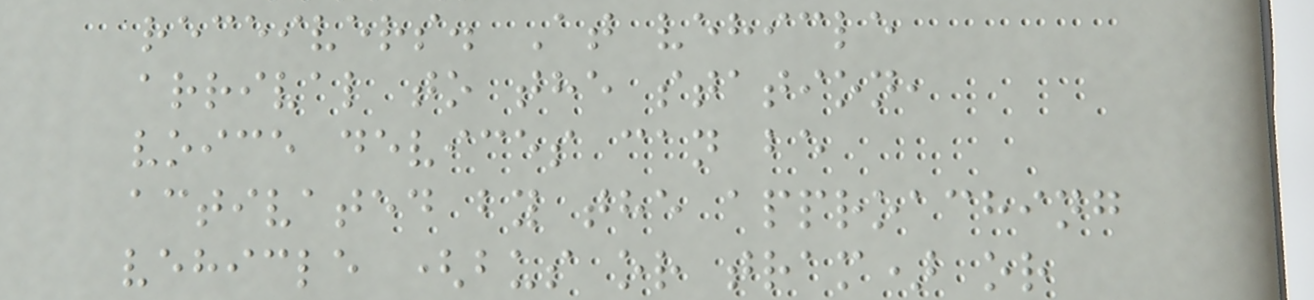receivers. At vehicle
arrival to the station,
voice devices can be
activated by the approaching
vehicle (bus or tram) or
